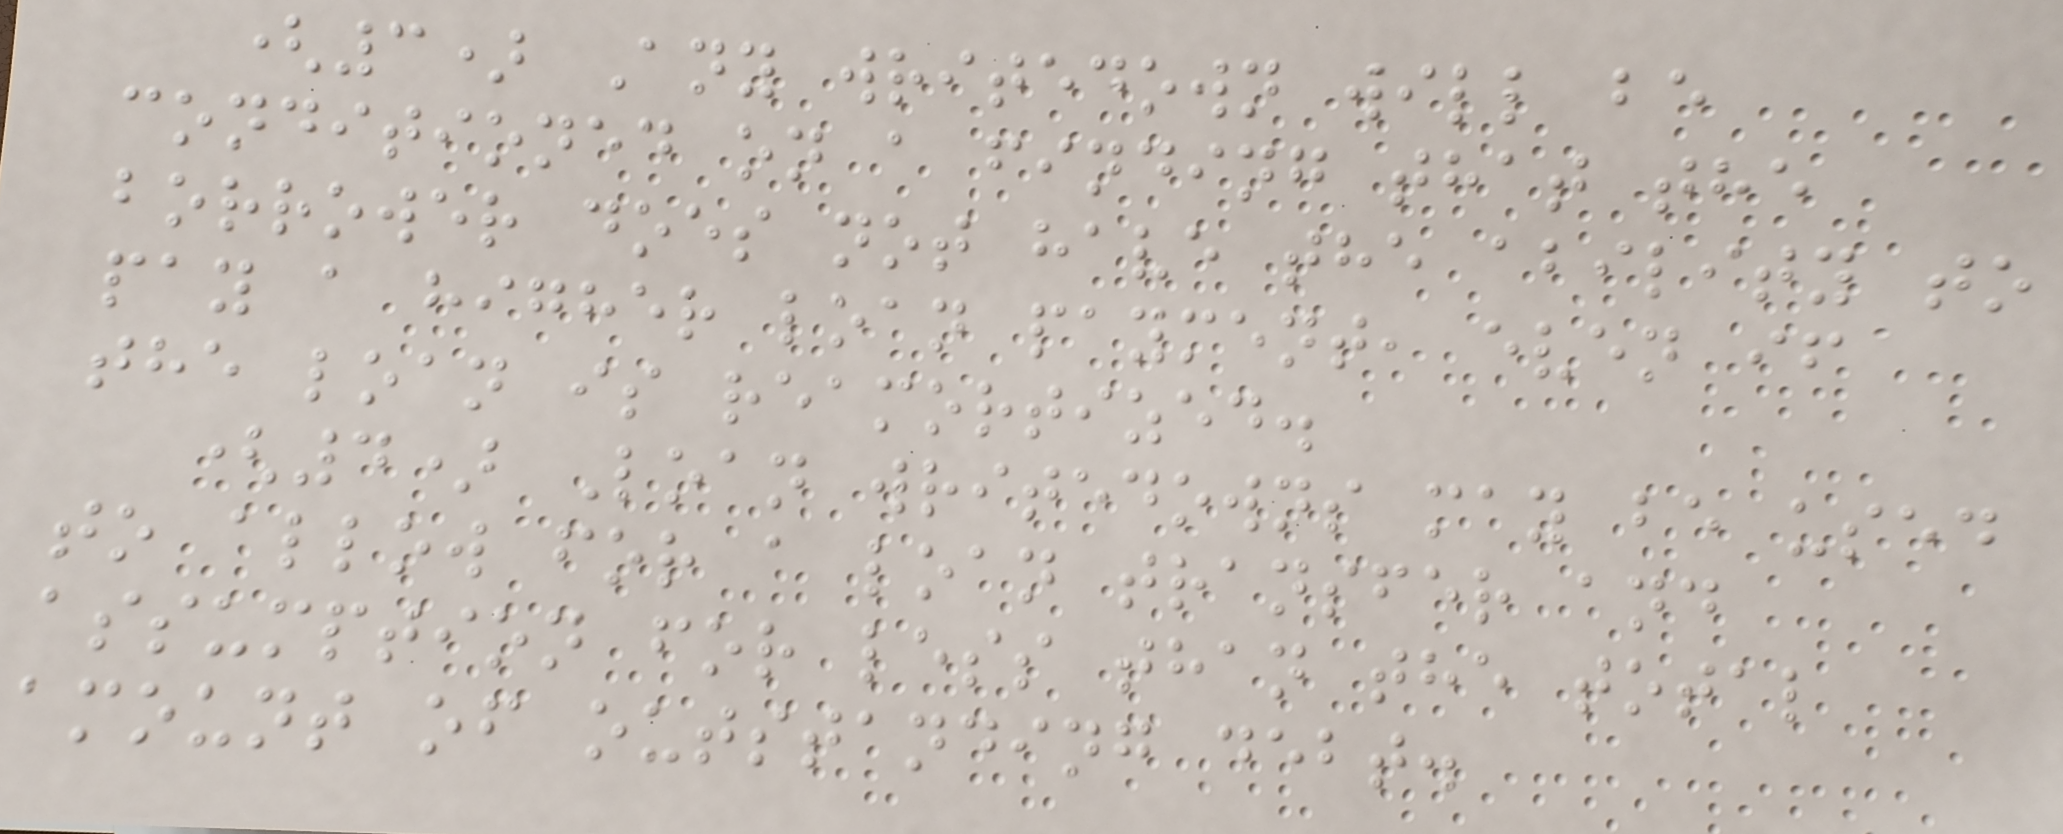(3) Any writedown will be
conditioned on a finding that the
borrower does not have the ability to
pay a higher loan payment, even if
the loan is reamortized.
(4) Loan writedowns may be used
to allow for a loan transfer and
assumption for less than the total
amount of outstanding debt.
